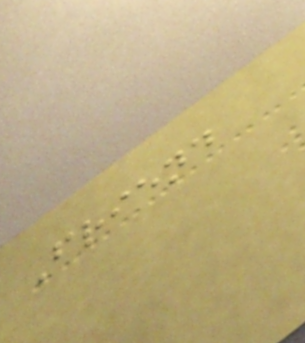Friend
